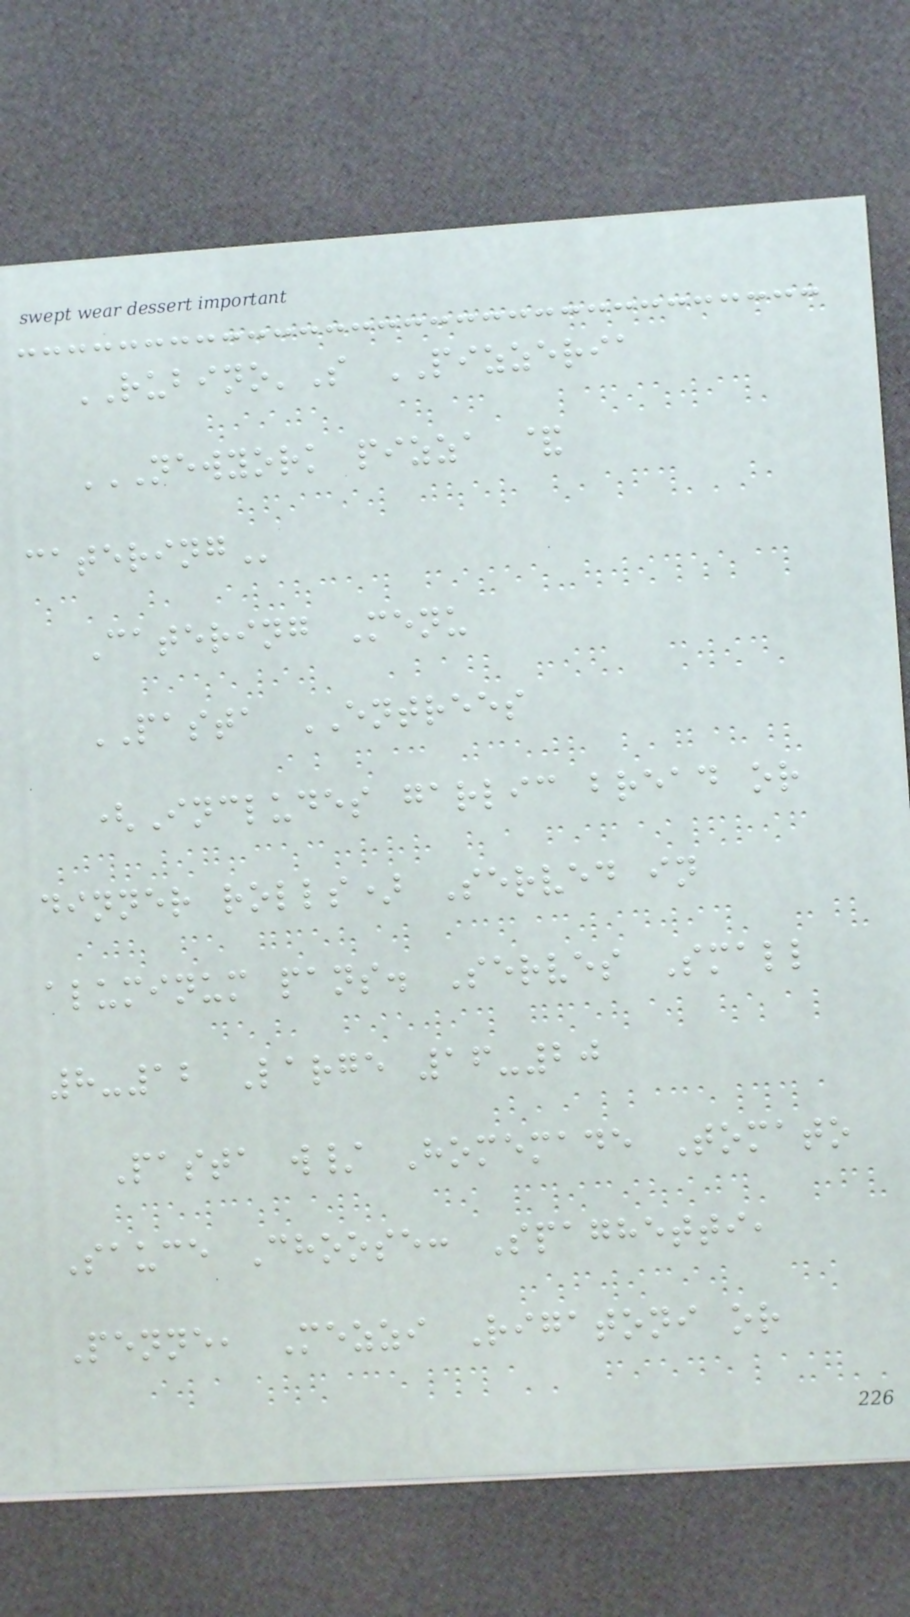RUBINO'S PIZZERIA
NEWYORK PIZZA &
CATERING
Catering Menu
PASTA ENTREES
(Includes garlic bread or
dinner rolls) Served in
aluminum pans. Serves Small
8-12 Large 16-20
Pasta w/ Homemade Tomato
Sauce Choose: Spaghetti,
Penne, Mezzi Rigatoni or
